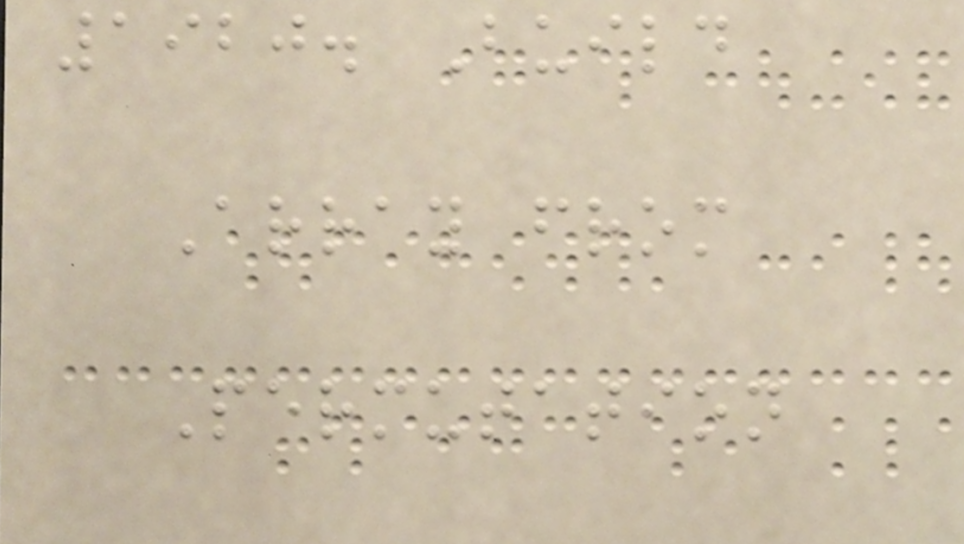1920. Build
Array from
Permutation
